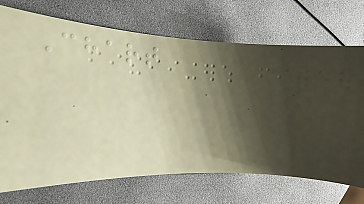Chart
